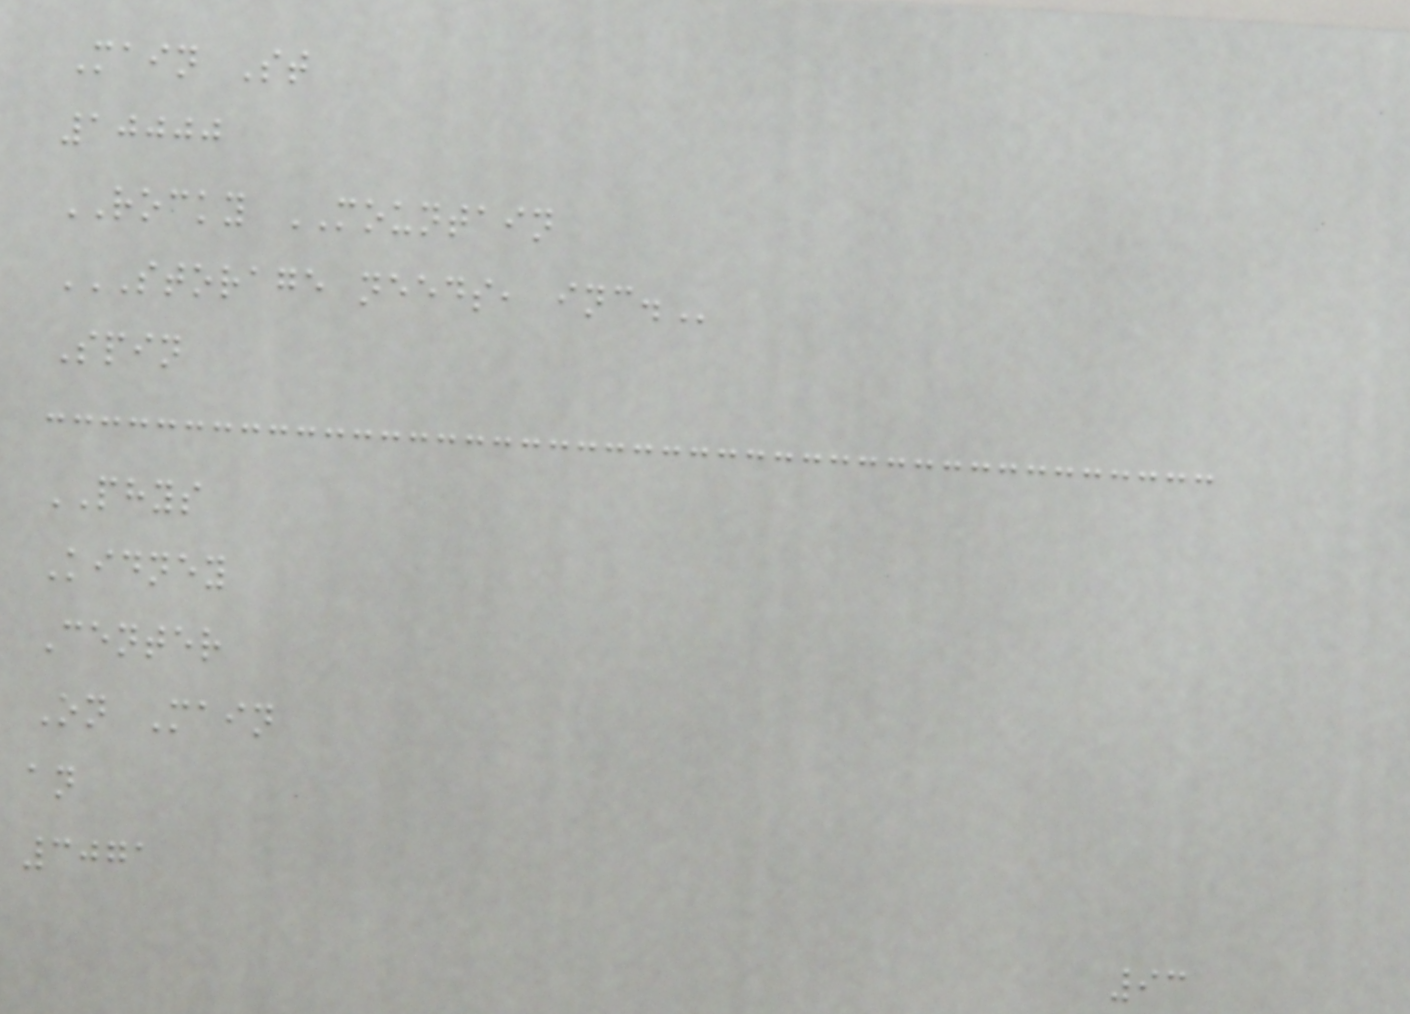Main St
10000
ROCKY MOUNTAIN
STORAGE NEEDS, INC.
Spin
PHYS
Kidney
Center
On Main
an
3071
93
